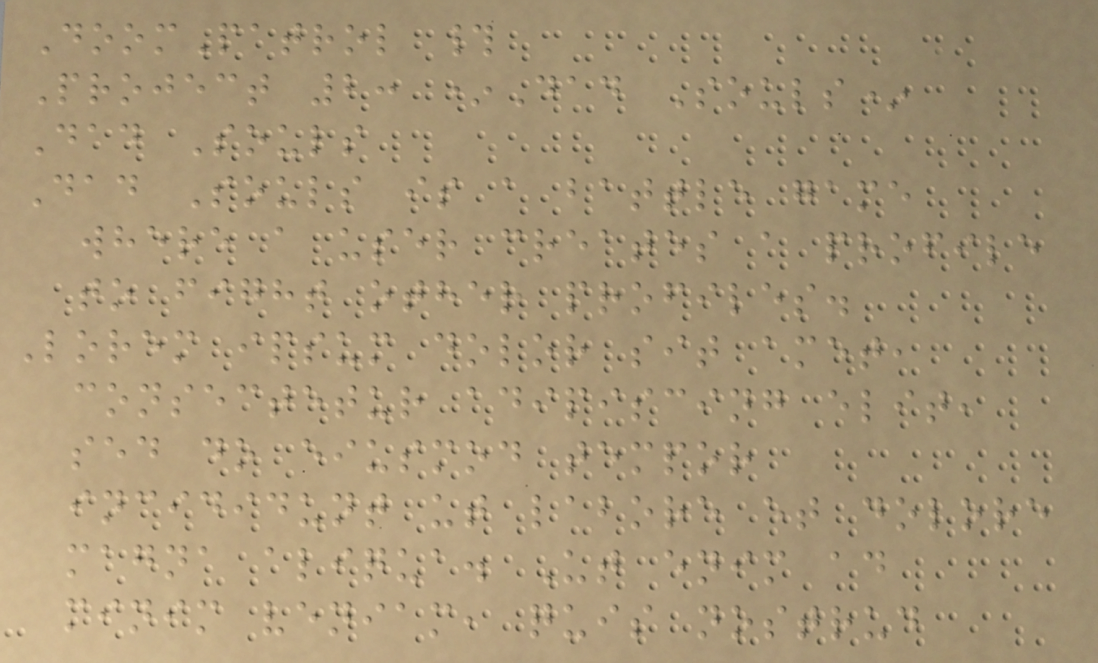DoomPatrol #
Project 2: *Dad Souls*
Dad Souls
Dad Souls is a battle game
where a user creates a profile
to fight other profiles.
Lorem ipsum dolor sit amet,
consectetur adipiscing elit,
sed do eiusmod tempor
incididunt ut labore et dolore
magna aliqua. Ut enim ad
minim veniam, quis nostrud
